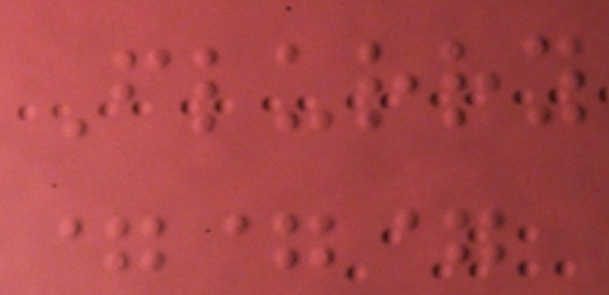Flurry
===
